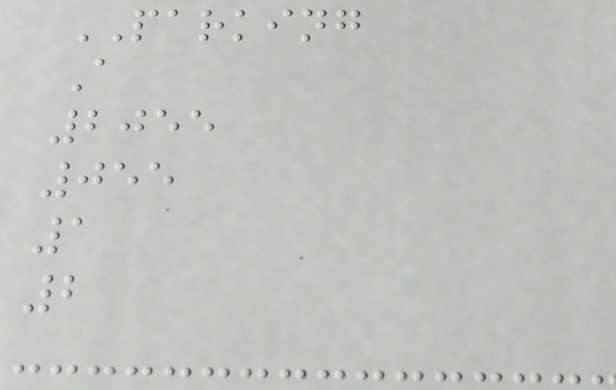PARKING
A
2055
055
1
2
